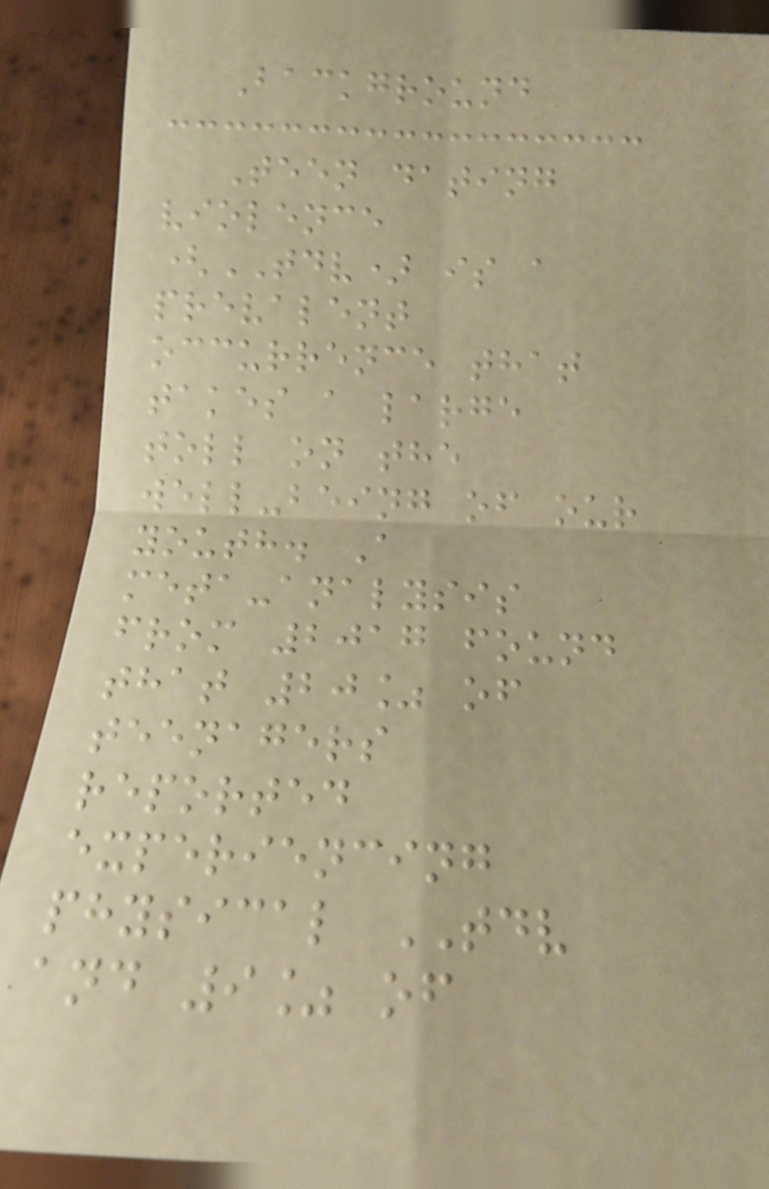Background
Teen dating
violence
(TDV) is a
prevalent
occurrence that
takes a large
toll on the
well-being of our
youth. A
meta-analysis
from 2017 found
that 20% of
teenagers
reported
experiencing
physical TDV
and 9% of
